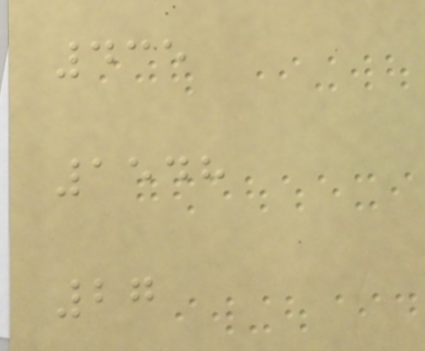435
1548
27
